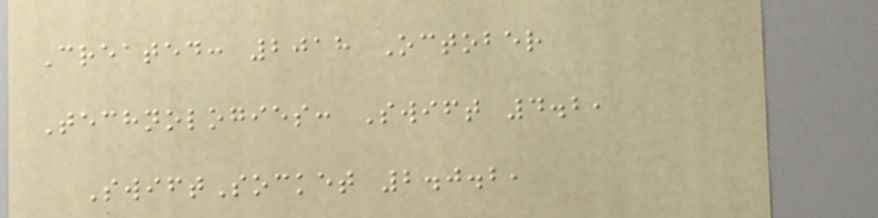Created: 2018 October
Technologies: Swift 4.2,
SwiftSocket 2.0.2,
